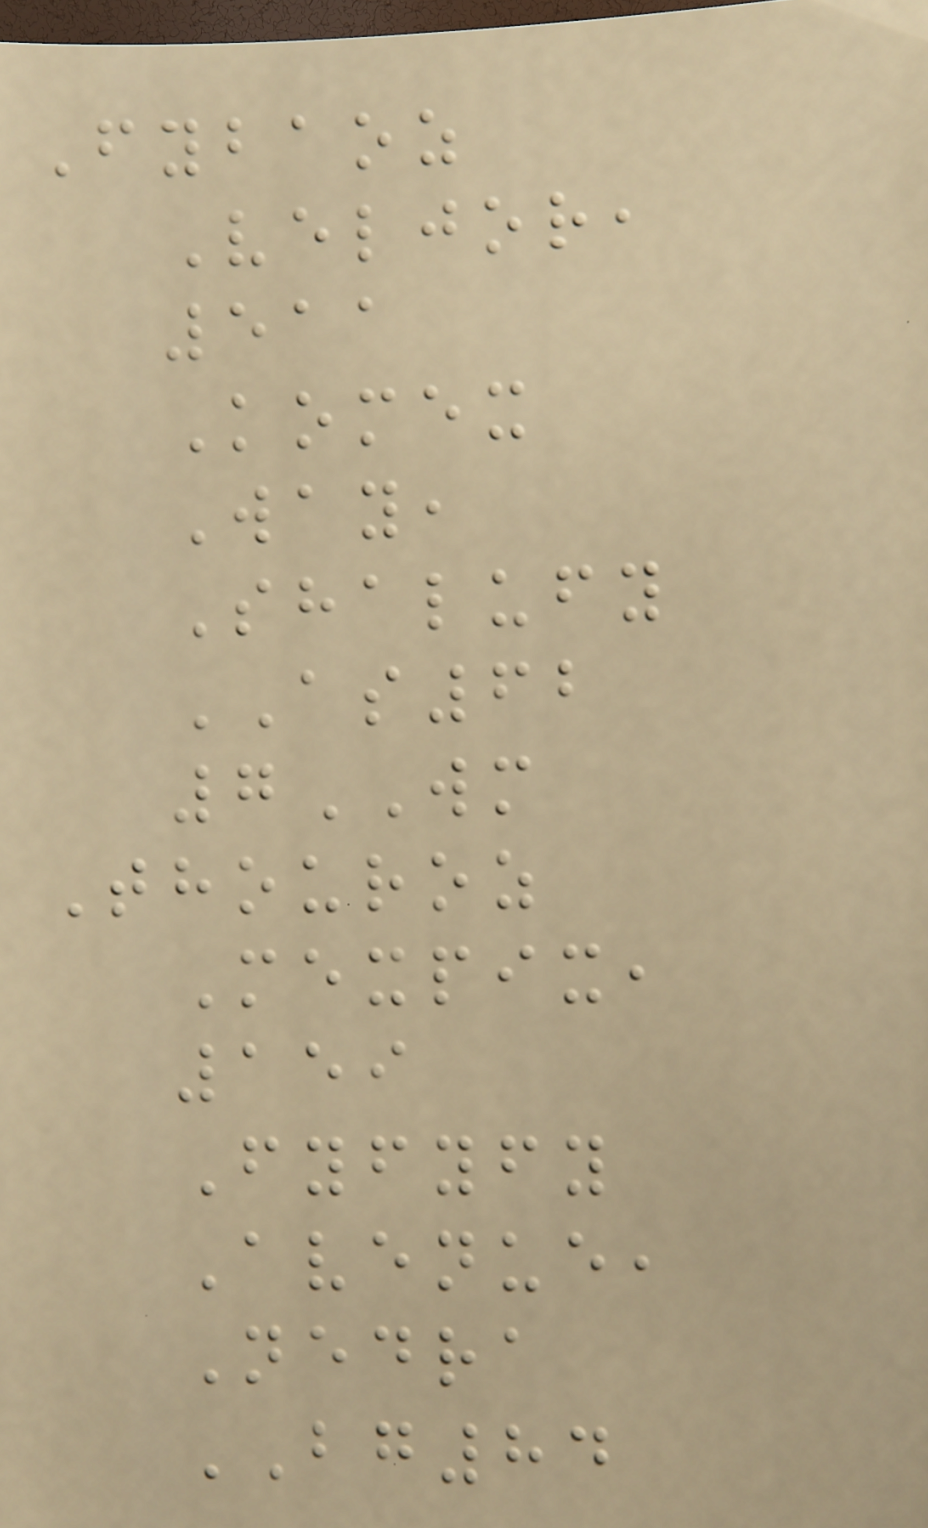Fybaoz
Veljor,
511
Komex
Way,
Shalufy
AS62
7WM
Thouroz
Mexpix,
159
Fyfyfy
Avenue,
Nedra
BG84
